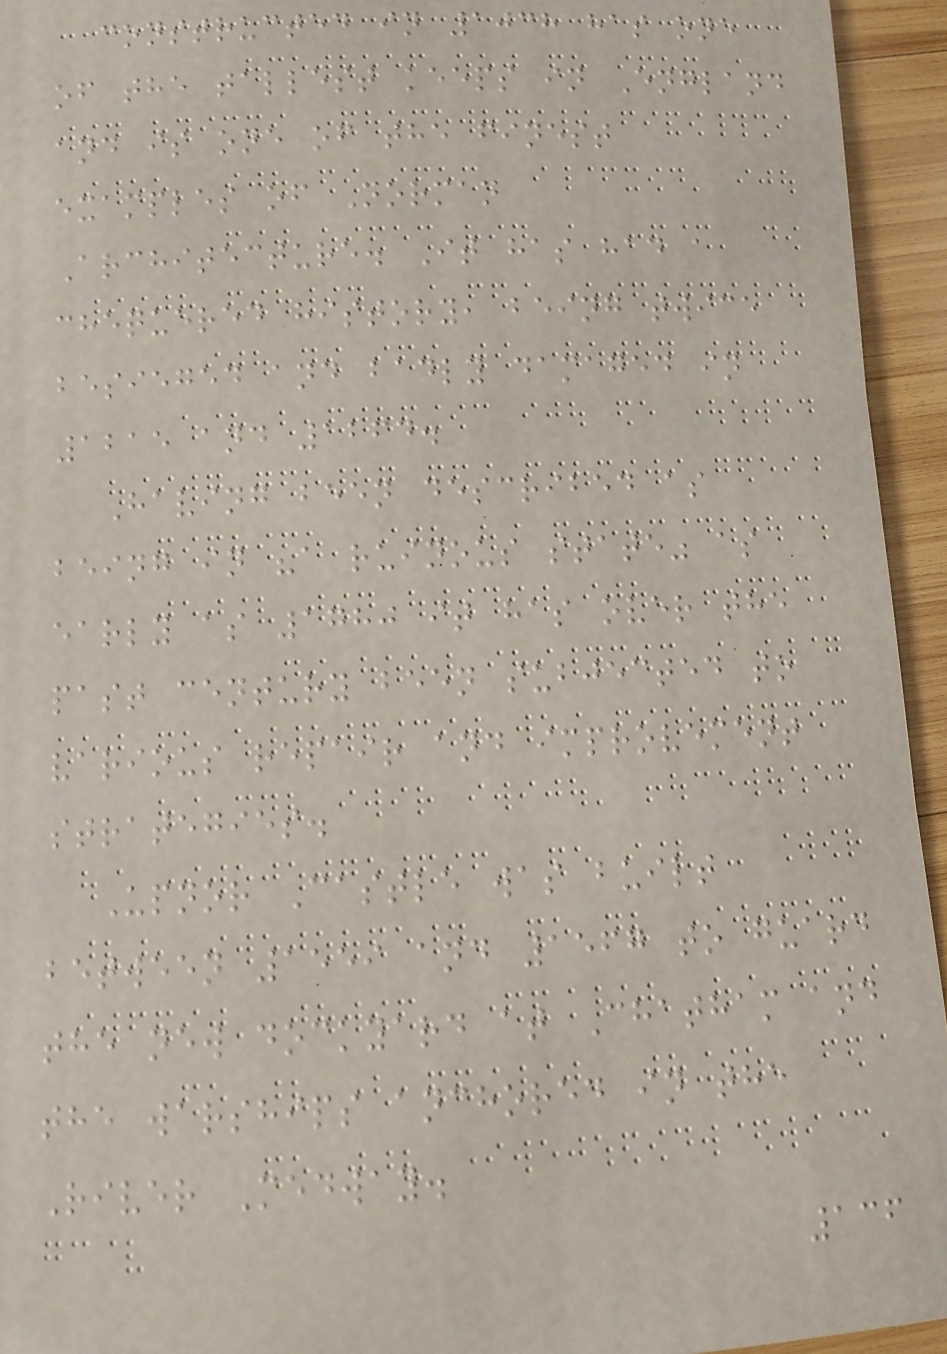constructed in 1038 has one
of the tallest keeps in England
and is one of the finest
examples of Norman
Architecture. It has had a
chequered history, being twice
besieged and badly damaged in
1215 and 1264.
Having been described as
being in "a ruinous state" as
early as 1780 it has over the
past century been subjected to
various repair and improvement
strategies.
Upnor Castle was built
between 1559 and 1567 to guard
the new dockyard at Chatham and
the warships anchored in the
River Medway.
136
